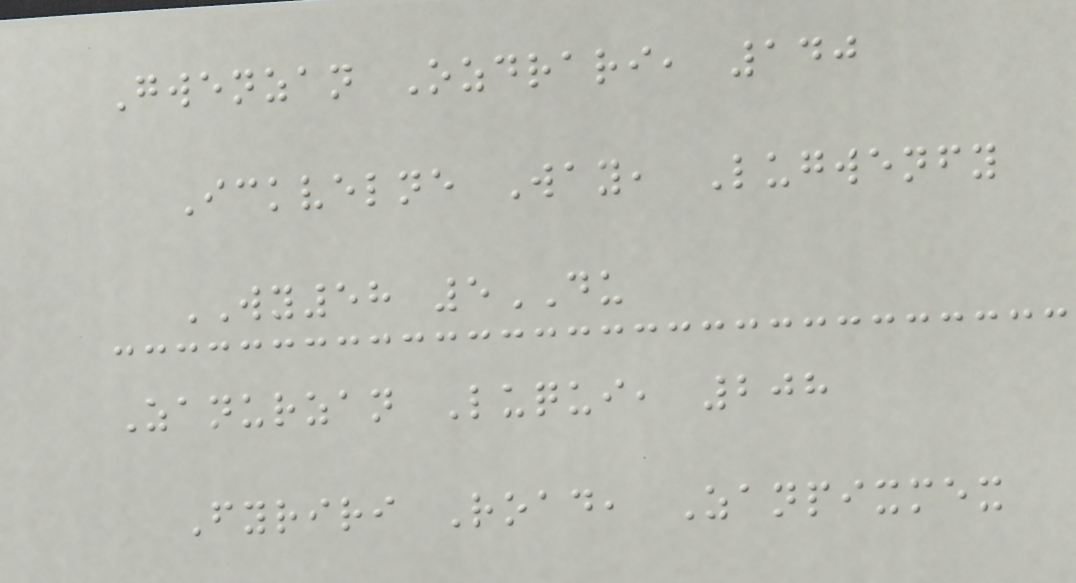Gwenzan Ozdrari, 140
Ickvelne Way, Lugwenfy
WY58 5DU
Zanurzan Luqui, 208
Fyriri Road, Zanpixmex
